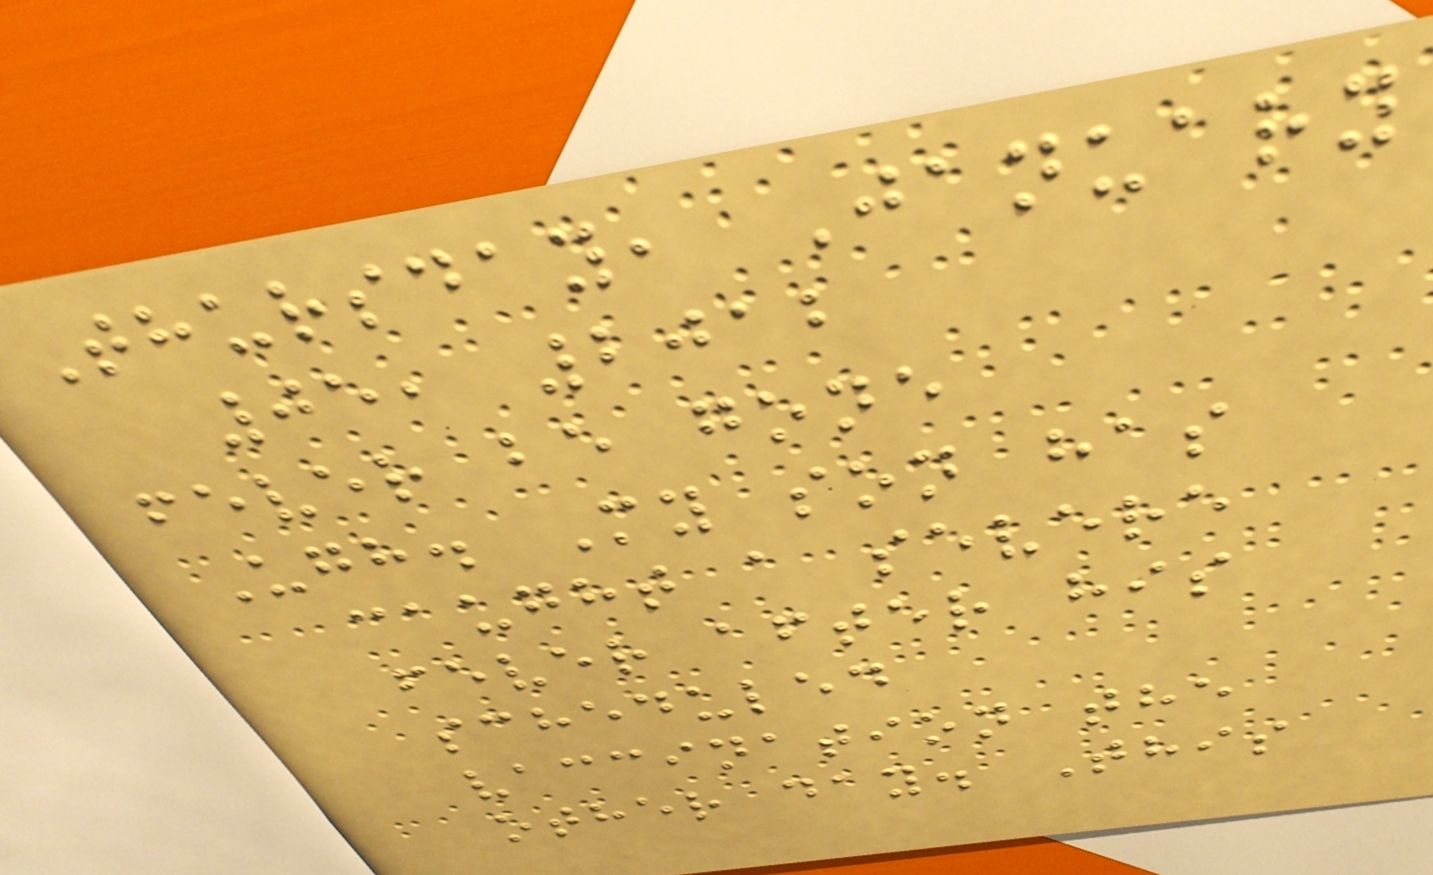Thursday, January
05, 2012
fever be gone
Ugh. My son has
caught a severe
fever after his
scheduled
vaccination the
other day. This
